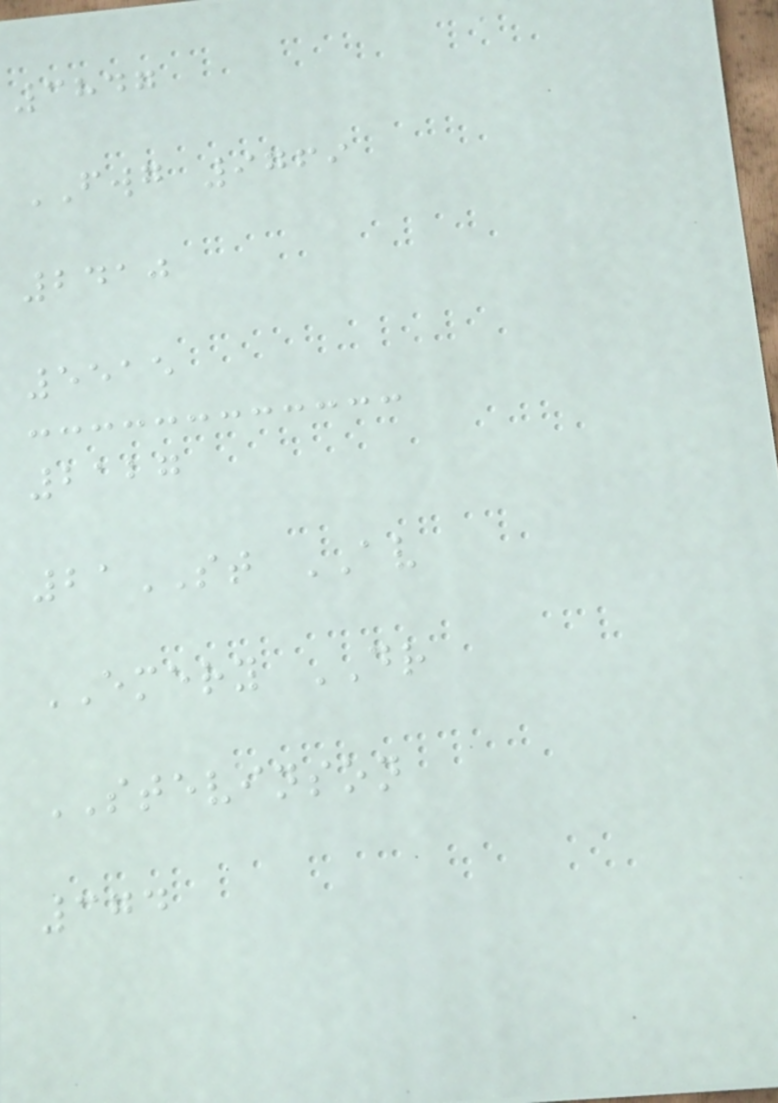3847
FWG 9769
2410
5515
2127
21ST AV
EMERY DR
STEVINSON
374
